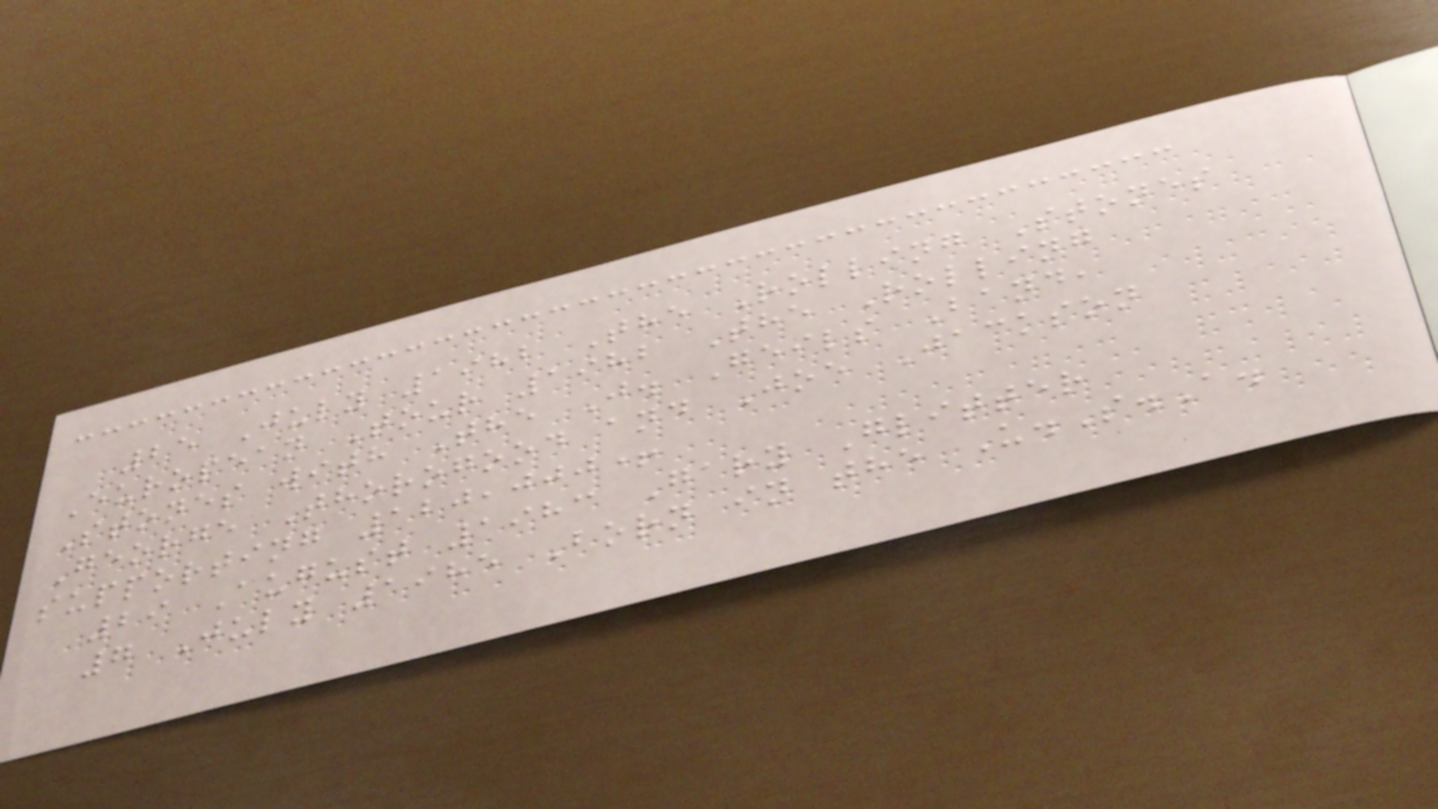25 July 1982 The Rolling Stones
European Tour 1982 The Rolling
Stones with The J. Geils Band,
George Thorogood and Joe Jackson
supporting 120,000+
29 August 1983 Gary Glitter
7 July 1985 Born in the U.S.A.
